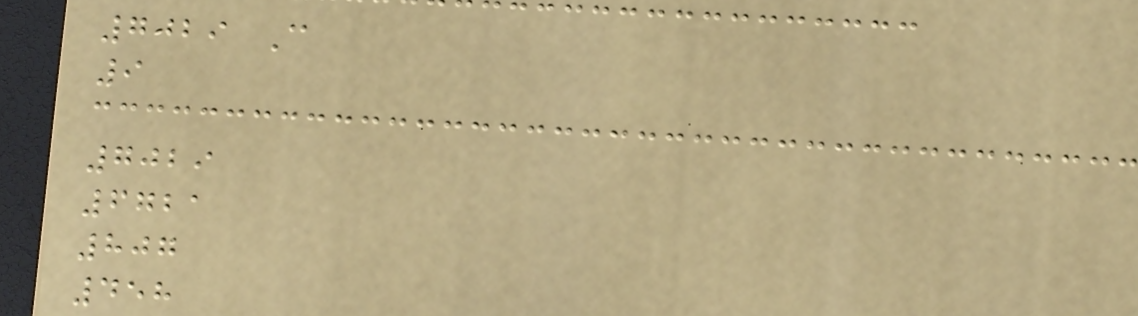7029 C
9
7029
6721
807
458
